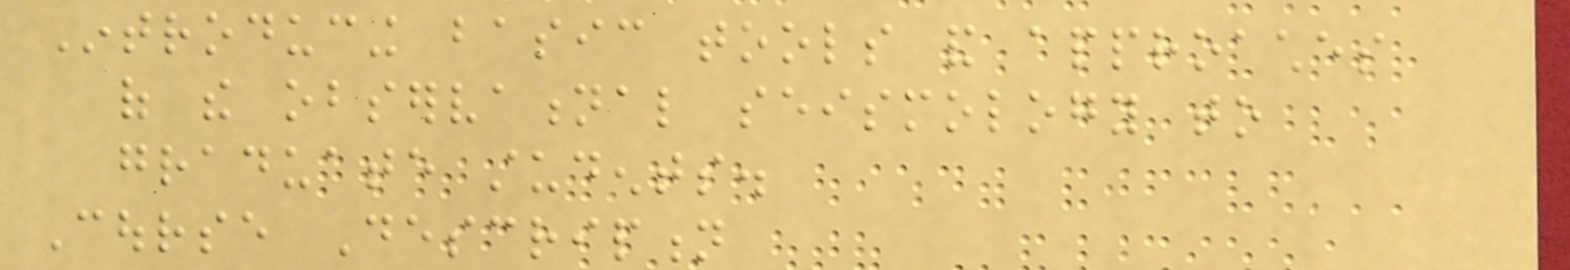Introducing basic tools and approaches
of the observational seismology to
graduate students.
Course Description
